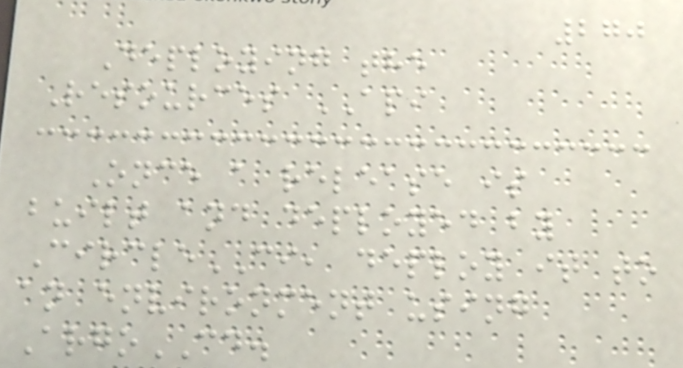270
Deploying the
Resources API
Once a release is
built and deployed by
CircleCI, deploy it to
an environment using
ArgoCD.
